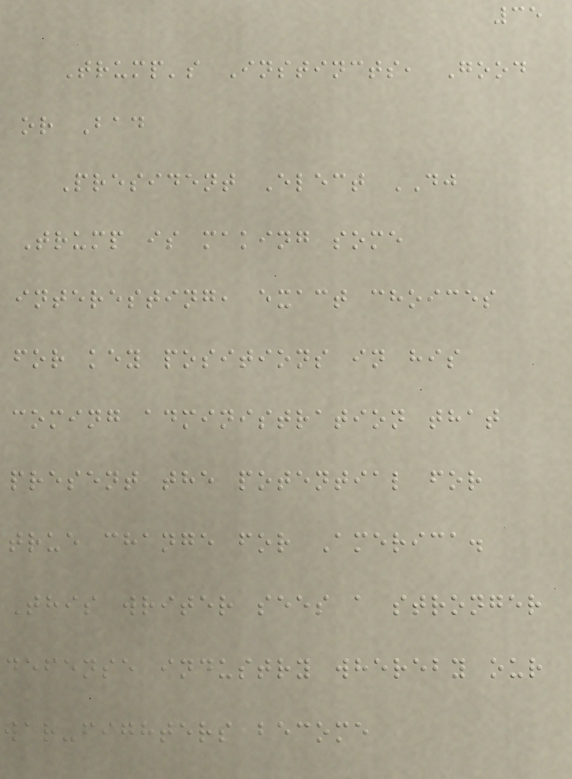35
Trump's Instincts, Good
or Bad
President Elect DJ
Trump is making some
interesting, exact choices
for key positions in his
coming administration that
present the potential for
true change for America.
This writer sees a stronger
defense industry whereby our
war-fighters become
